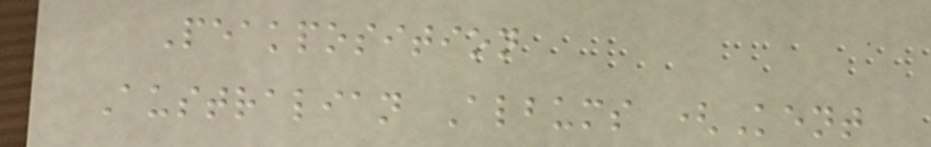Peakposition
Australian Albums (Kent
